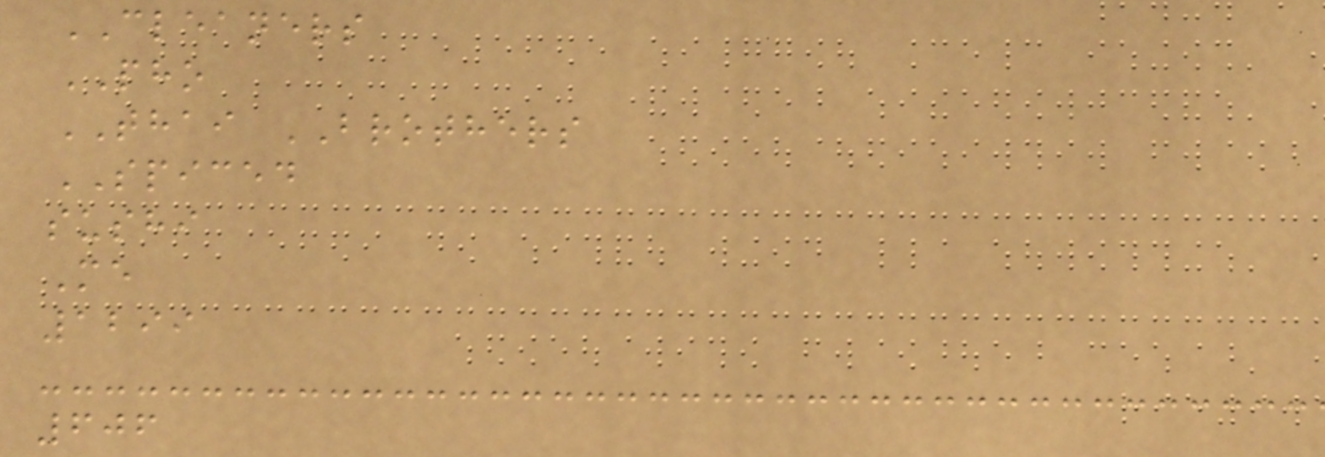CLEANERS
PHO
THAI BROTHERS
SPICED
sushi
Me
1299
606
